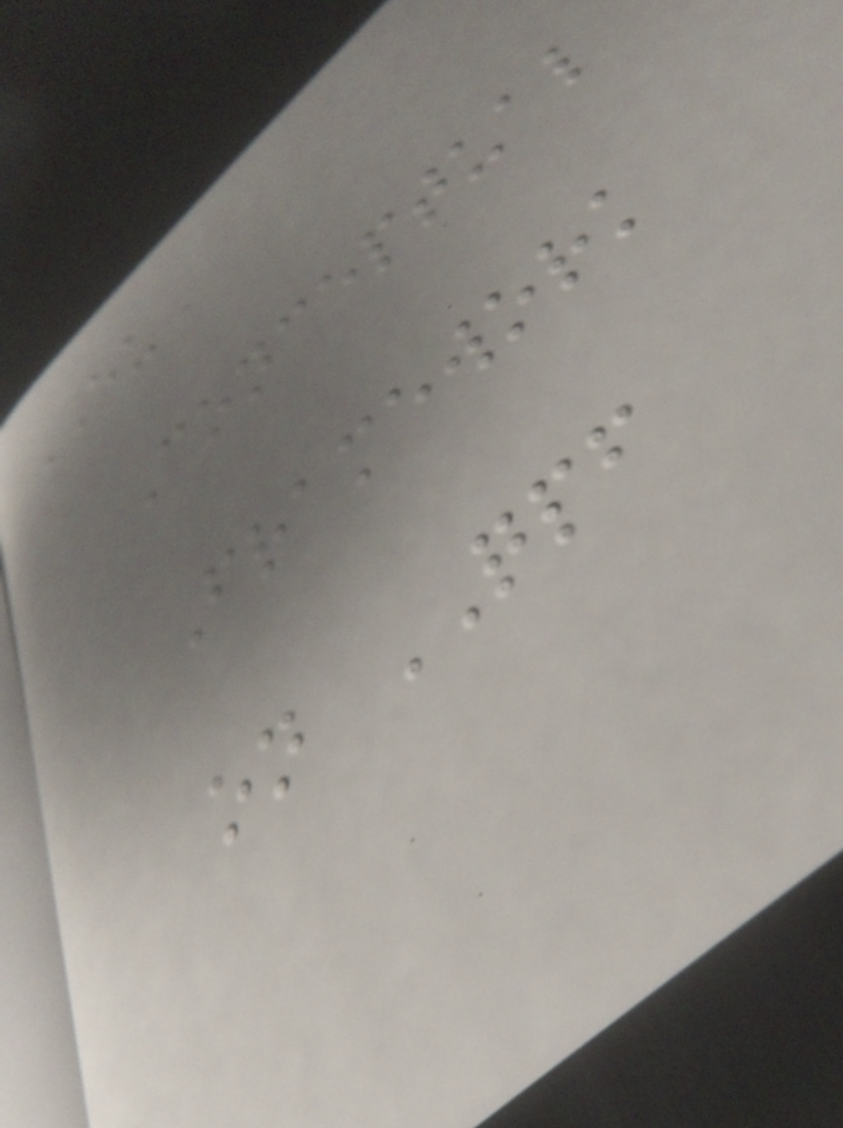EU
Conceptual
Framework
on QPF
